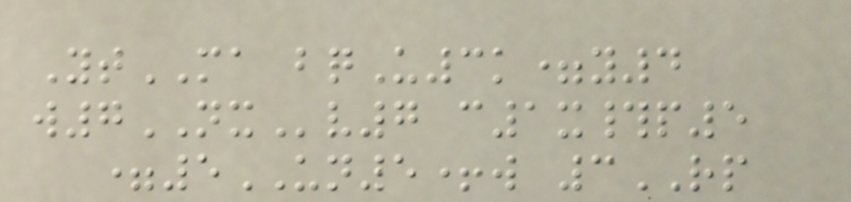YtMA bqU3k=y4
w7NXv7 c1x#p5
=5UN5+w 3RP
